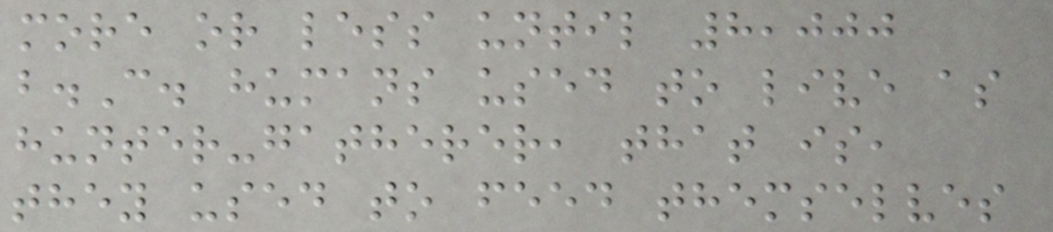more or less until 8,000
b.C. humans used to live as
hunter-gatherer, that is,
they used to feed themselves
